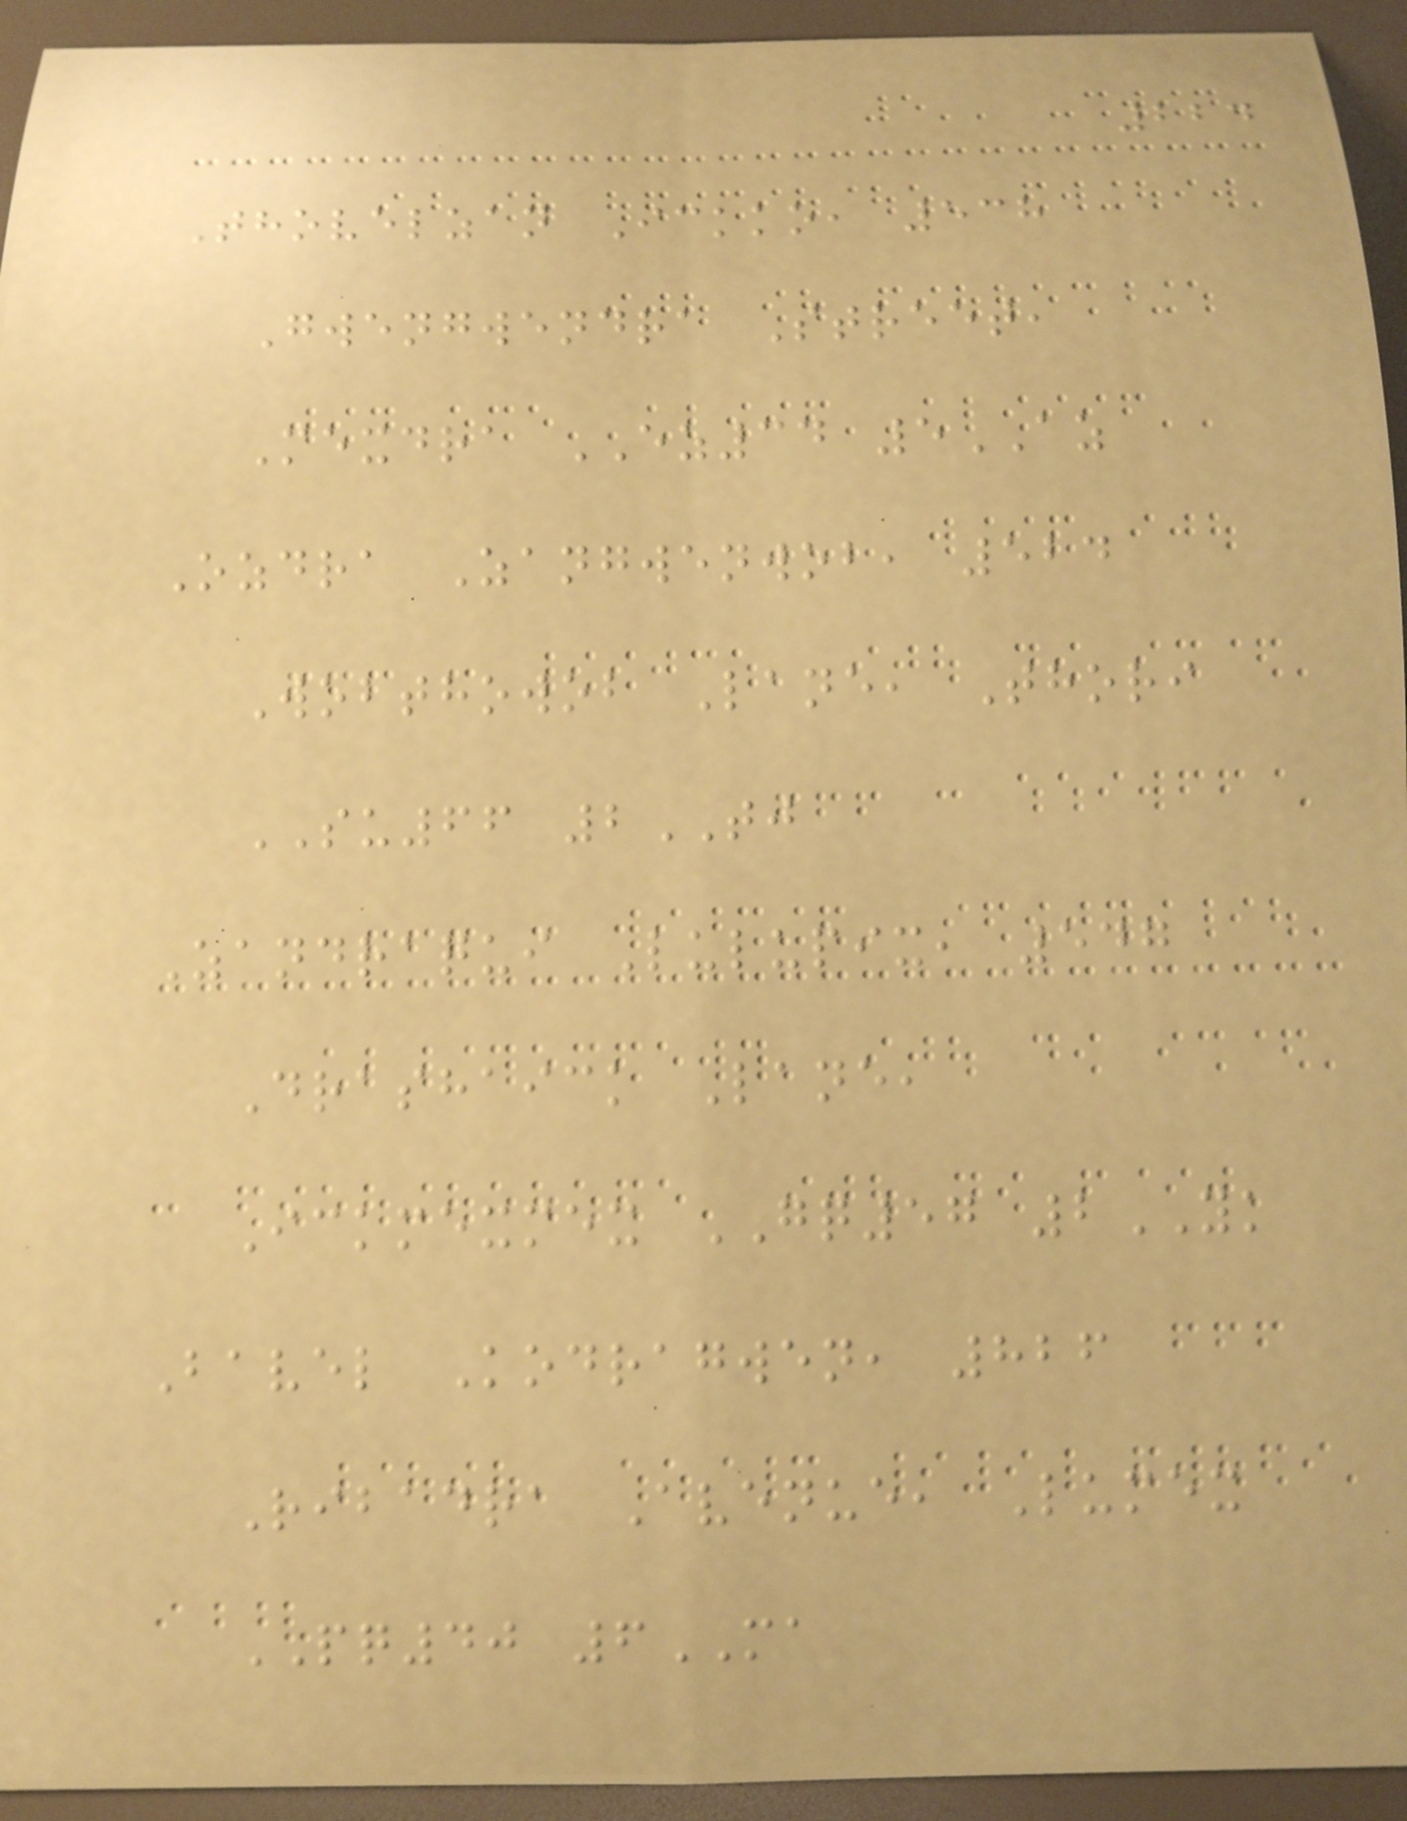224
Thovelzan Ickko, 538
Gwengwendra Street,
Mexdra EZ34 5AZ
Ozdra Zangwenwob, 524
Wobthowob Lane, Thori
SU66 2TJ
Zandraqui Lulupix, 547
Drashaick Lane,
Ickmexmex GQ57 2YK
Bavel Kodragwen, 826
Ribadra Avenue, Lumex
PQ40 6MA
